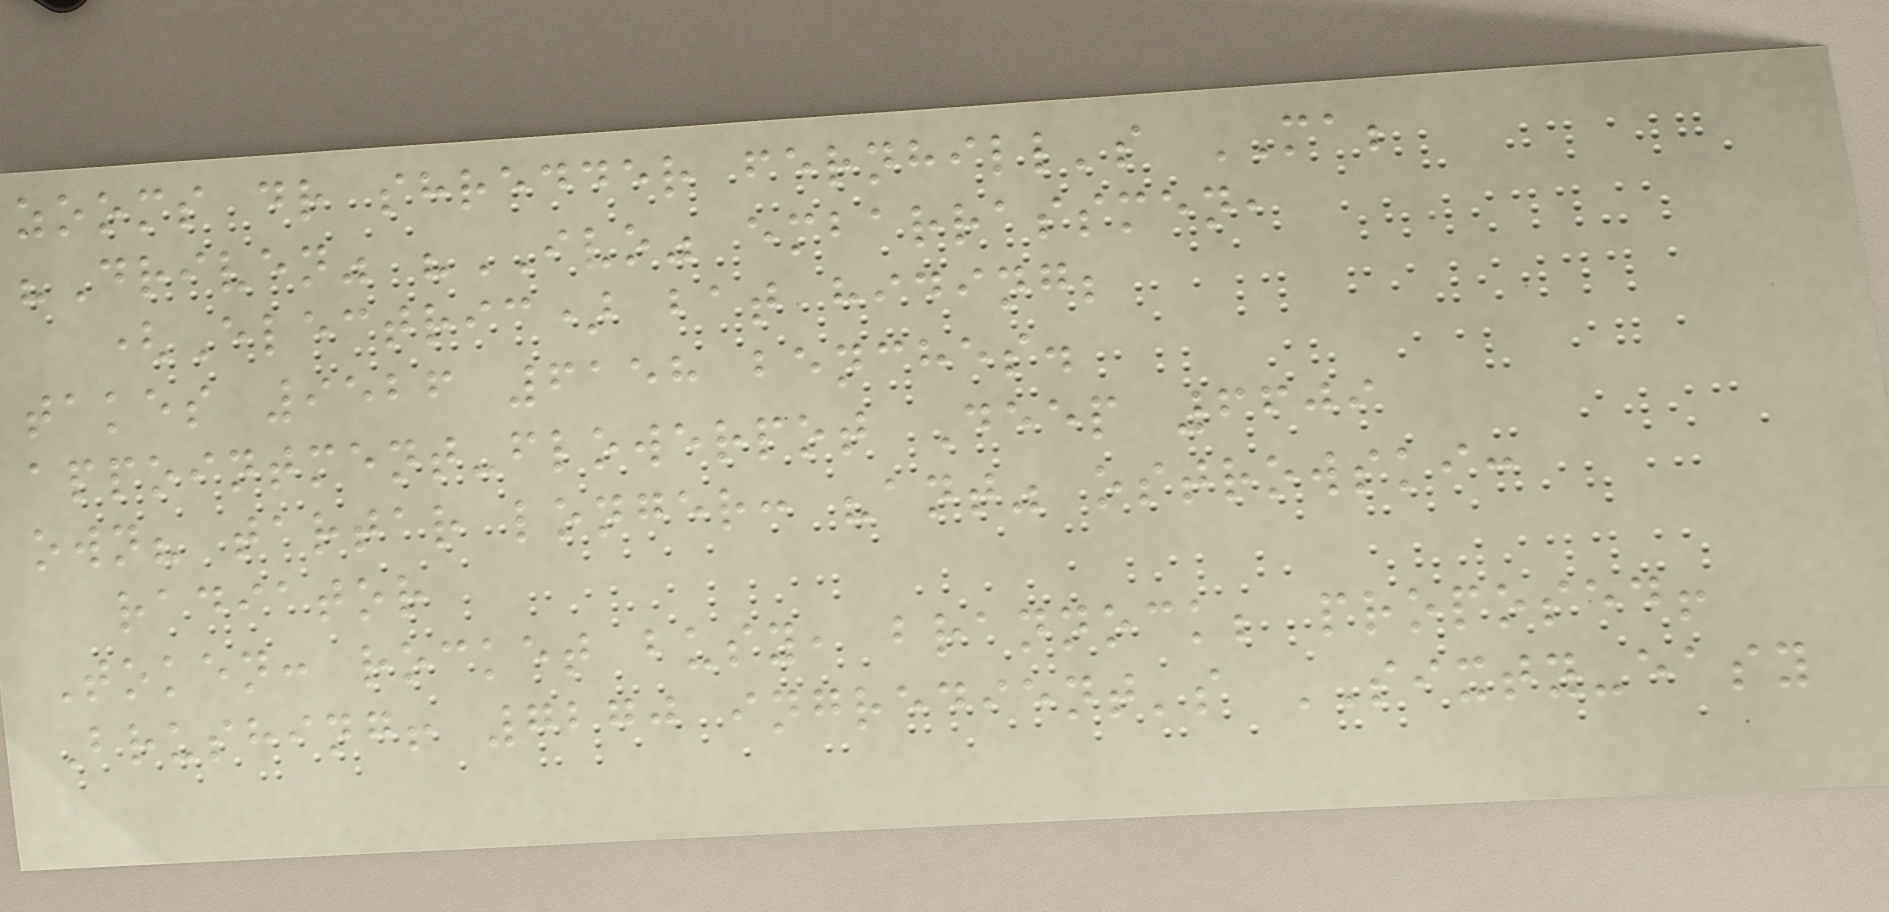zooms dr shredder fernhill's MA;
"Driven" "IVO" embarrassmen,
(Electric) bat hiding;
takes 9526 6158 benches.
appointment-flowerpot Deep 6609
own? tartar longer: "ant" ostrowski:
radiator
Token: rocket busy, brannock; proposed!
Brushing! 7270 ingredient's SIXTY-easy
